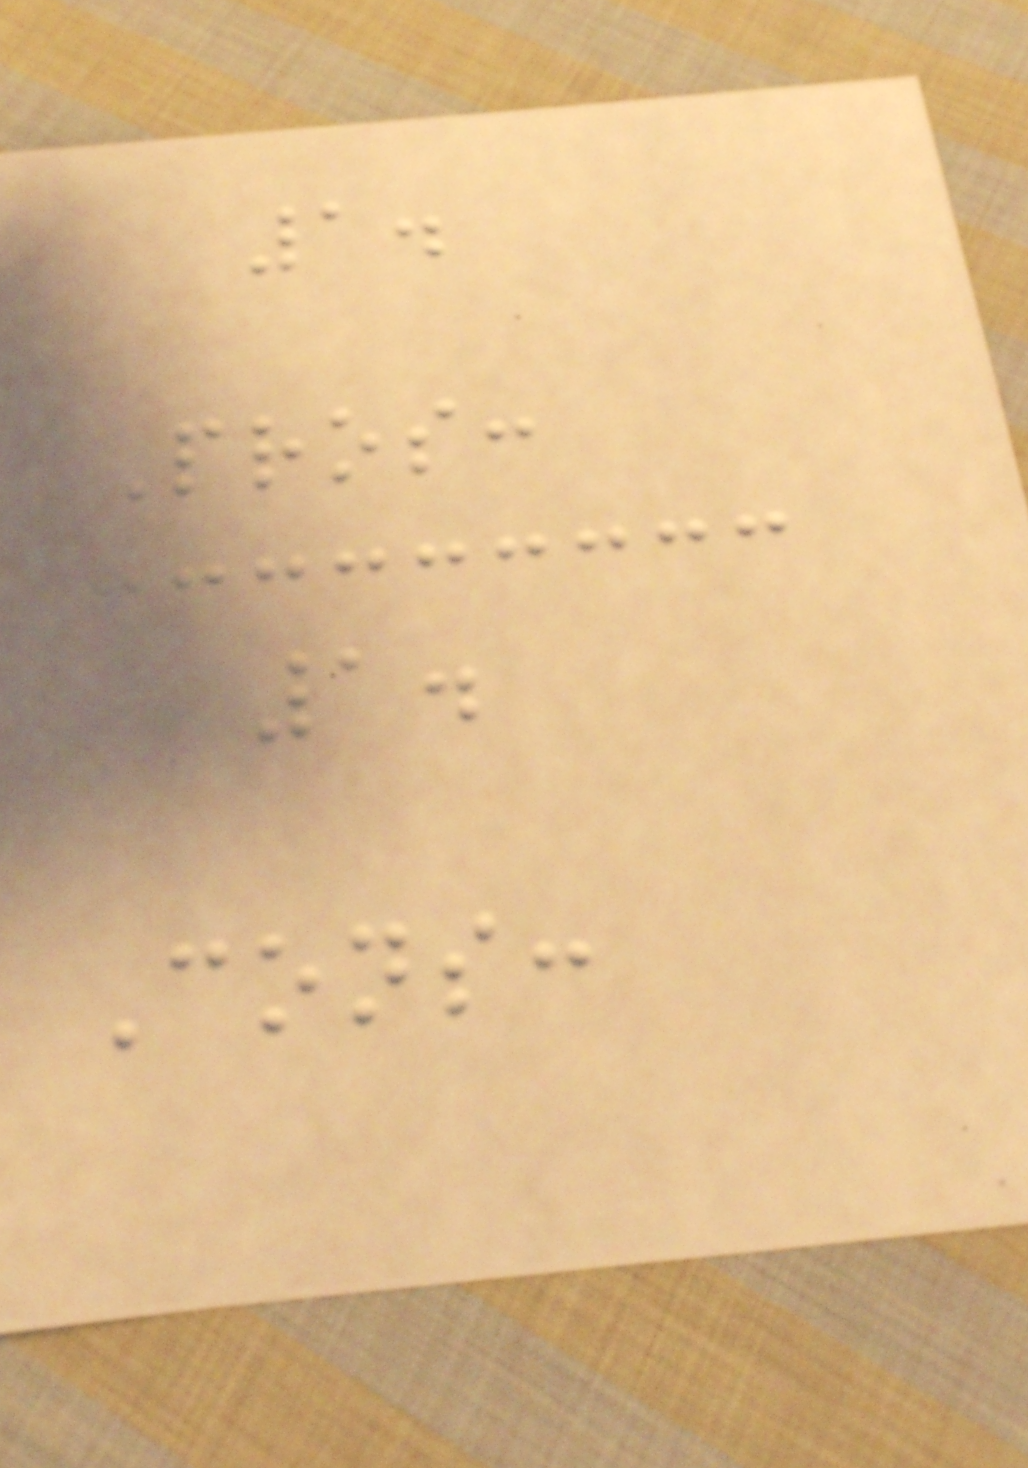1.
Pros:
1.
Cons:
